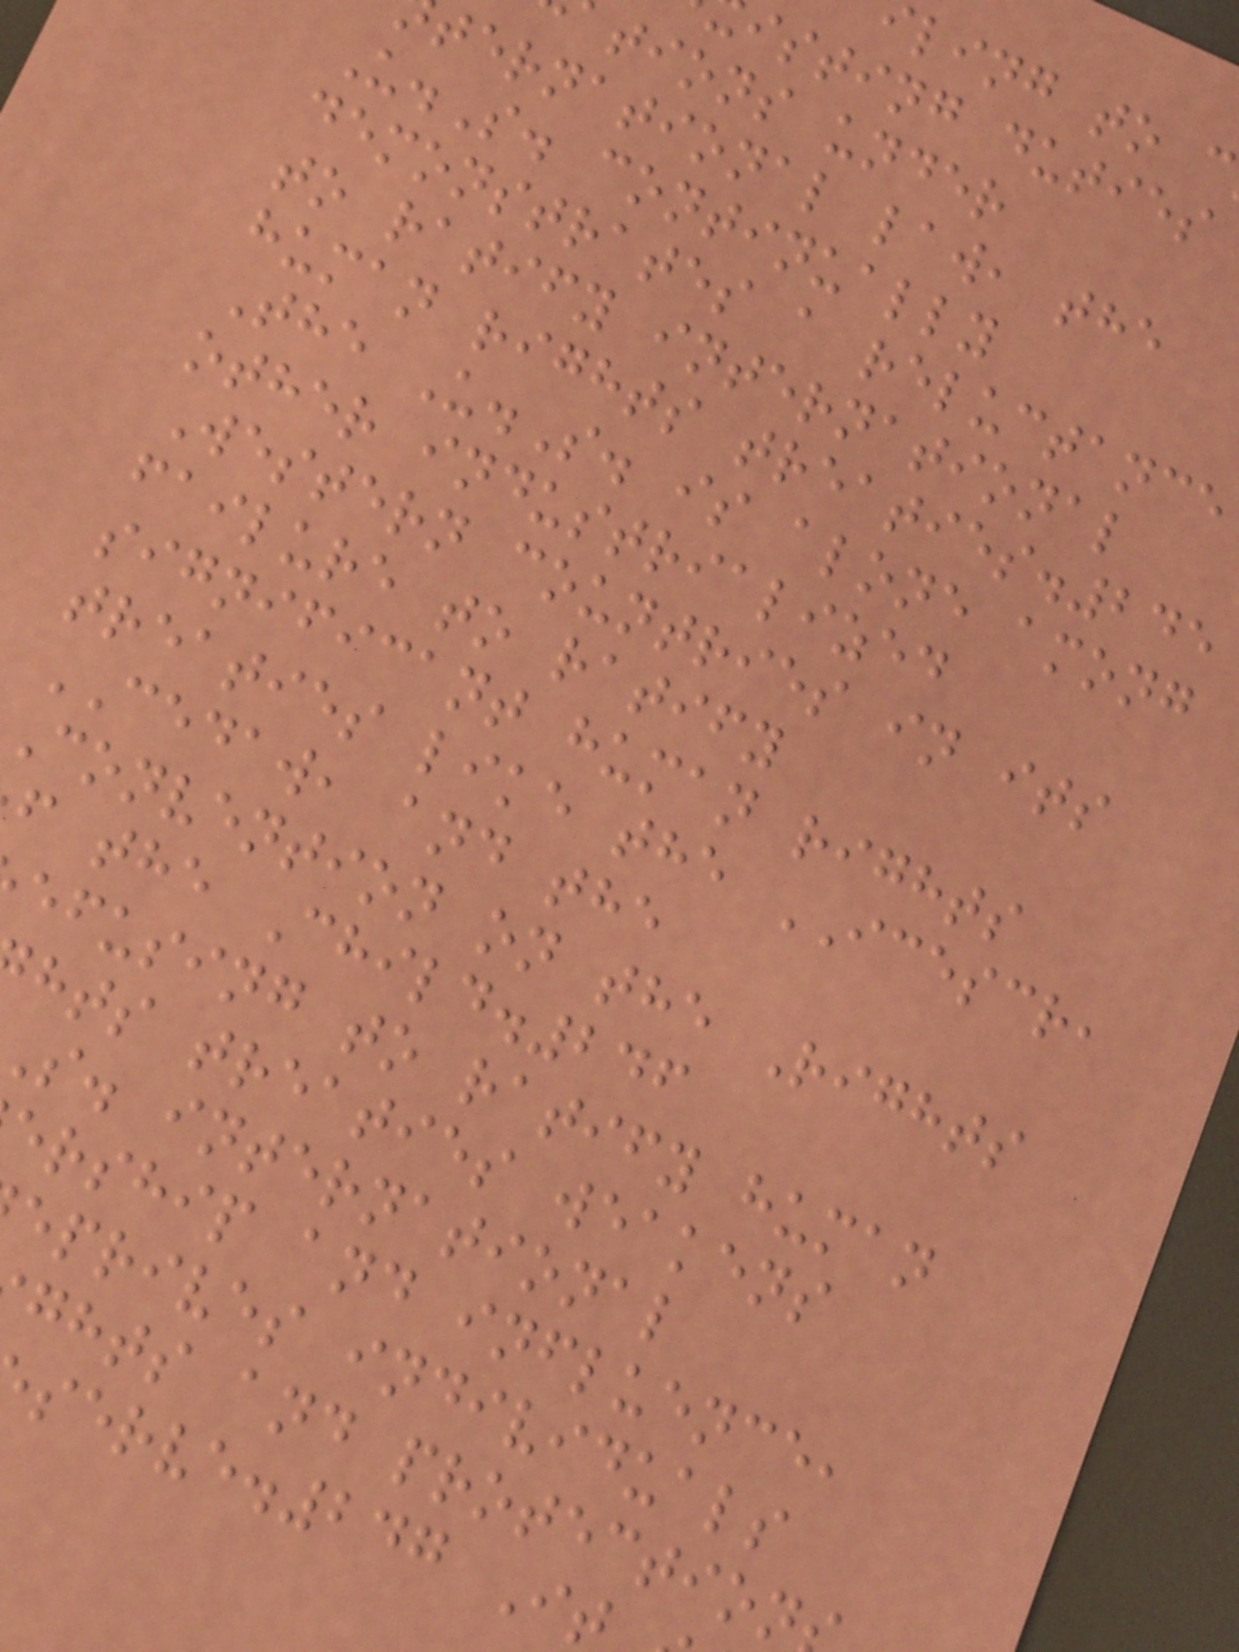ling to c
isting duties
tions under
ternational law, the
U.S. continually
demonstrates a reluctance
to ratify international
human rights treaties.245
The U.S. is alone among
other industrialized
Western countries in its
failure to ratify
significant human rights
treaties like the ICESCR,
CEDAW, and the
Convention on the Rights
f the Child.246
efusing to ratify human
hts treaties weakens
s. international
ership and influence,
eprives individuals
ghts and protection
serve.247 It
